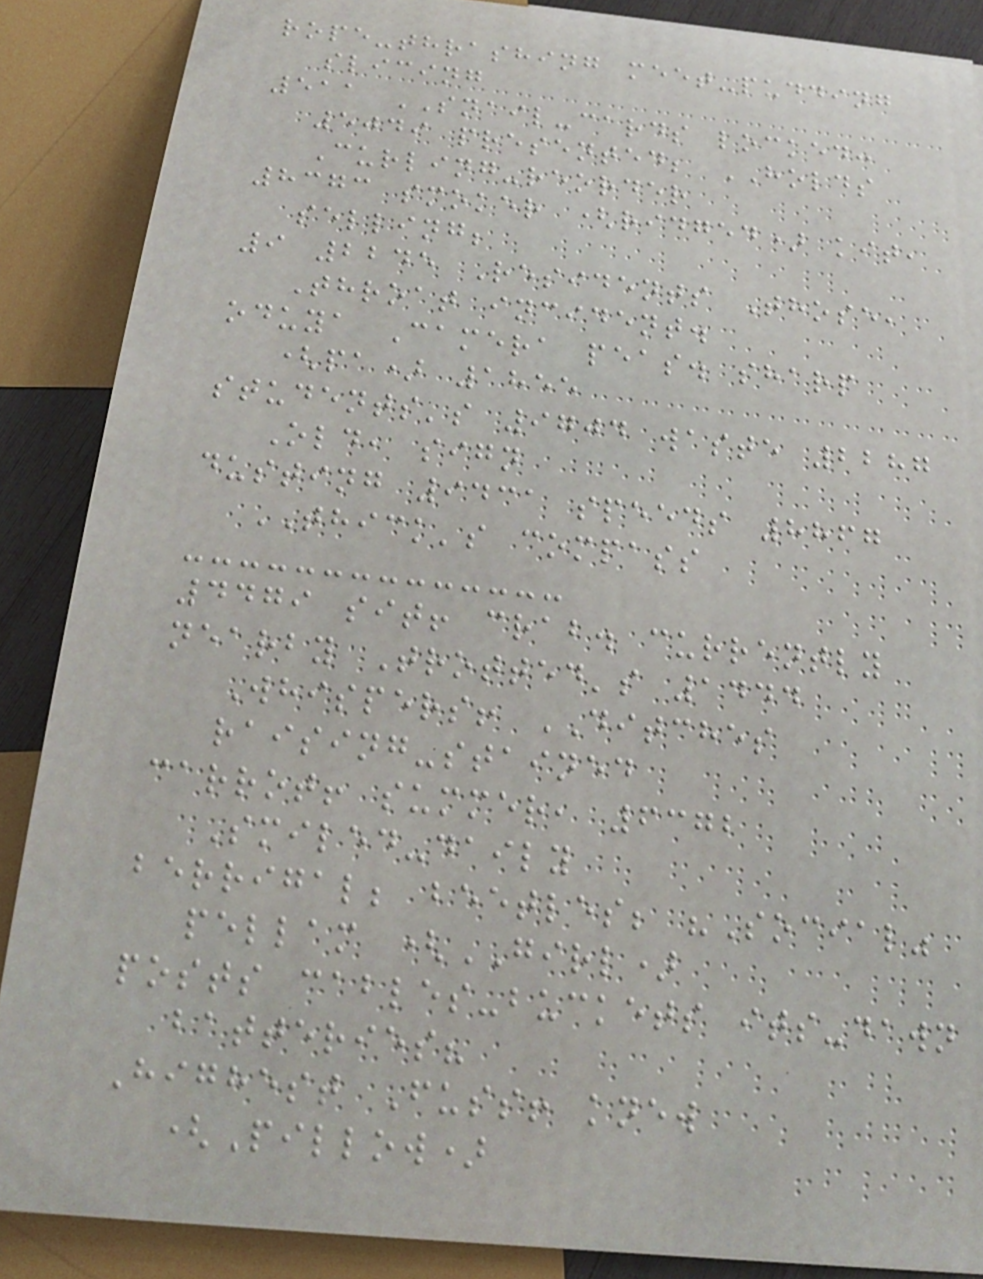rope-thrashing meet-pudding
slicing
511 SNAIL-cards locked:
5049 presented; HOLDS
Curling-reorder
8373 smoker (ridged) kit,
selling;
9 2245 Residents Those,
Throat incident.
oduya Camera peas. sharp
(pa) 1855
students's 9704 waste 2287
Old, sign
dusting 9431 speeds 8867
THICK's compass
4479 sit! crab. currently
nearby Trotted's 1444
Whispers! DITCHES
raising-stained
carrot! summer, 6372
Smiled-daily
berrigal; beetles; "Social"
pellam (GIRL)
posts cables-buckets its-dawn
batteries?
Highest Fuss! knew
(Pillow)
